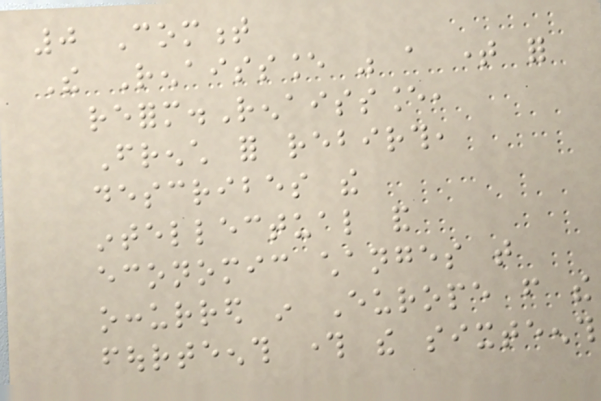0 Comment
The Renaissance was a time for
reform.Renaissance,
French for rebirth,
describes the
intellectual and
economic changes that
occurred in Europe from the
fourteenth through the sixteenth
